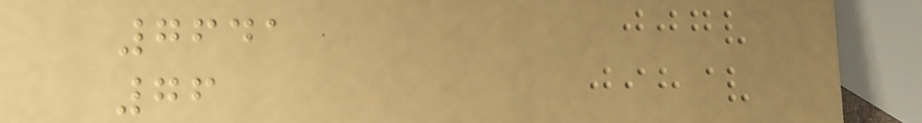7641
76
